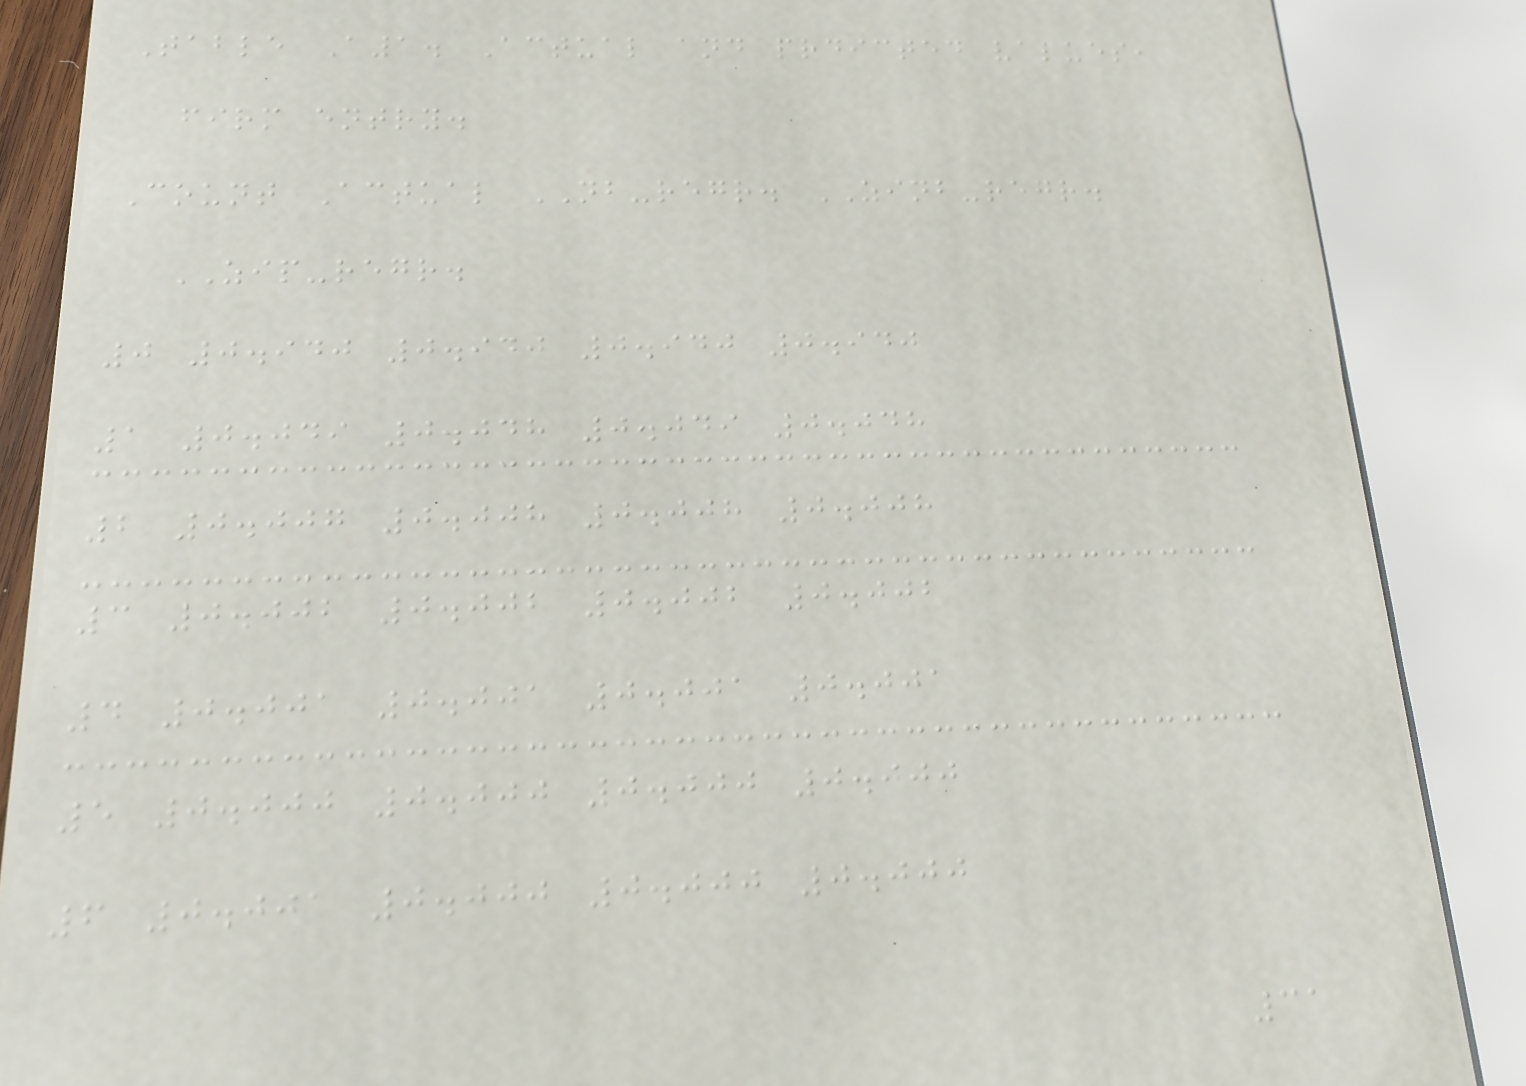Table A1. Actual and prdicted values,
firm entry.
Count Actual NB-regr. ZINB-regr.
ZIP-regr.
0 0.940 0.940 0.940 0.940
1 0.049 0.048 0.049 0.048
2 0.007 0.008 0.008 0.008
3 0.002 0.002 0.002 0.002
4 0.001 0.001 0.001 0.001
5 0.000 0.000 0.000 0.000
6 0.001 0.000 0.000 0.000
31
